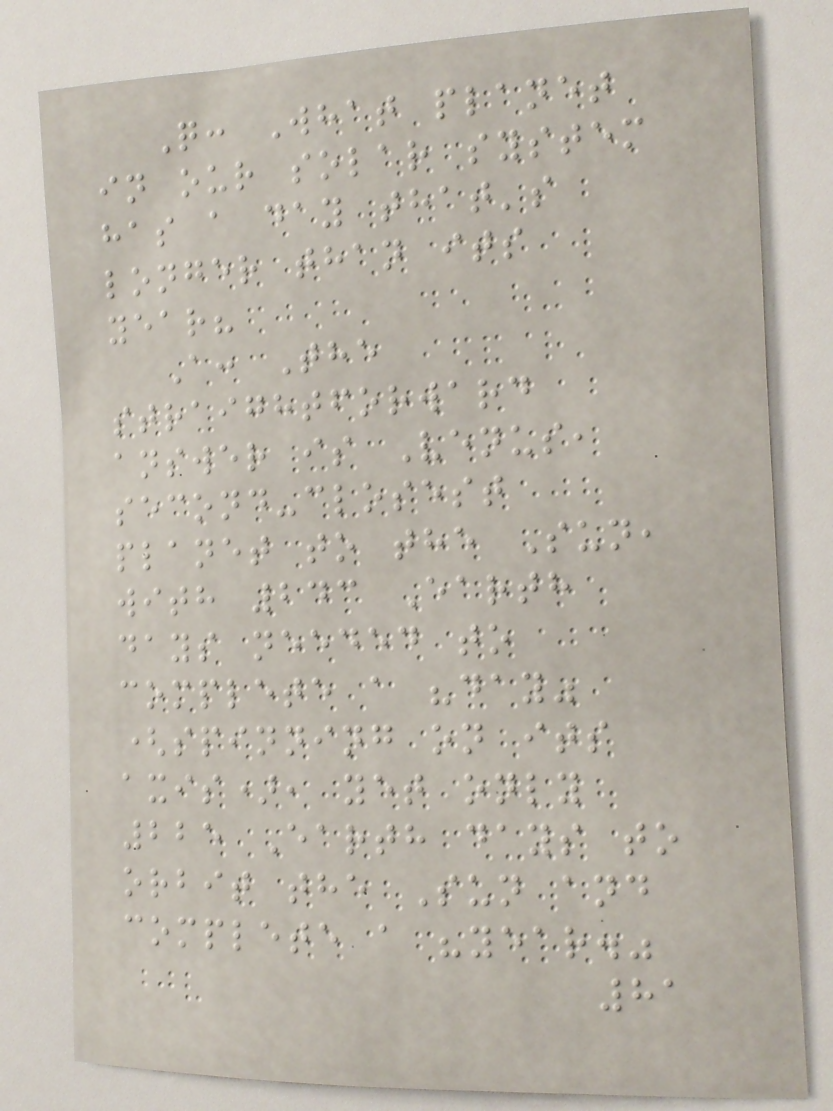Q: What planet
in our solar system
has a day that's
longer than its
year?
A: The
straightforward
answer is Venus,
second-closest
planet to the Sun,
with 243 Earth
days needed to
complete a "day"
(spinning on its
axis), yet only
225 Earth days to
orbit the Sun and
complete a "year."
81
